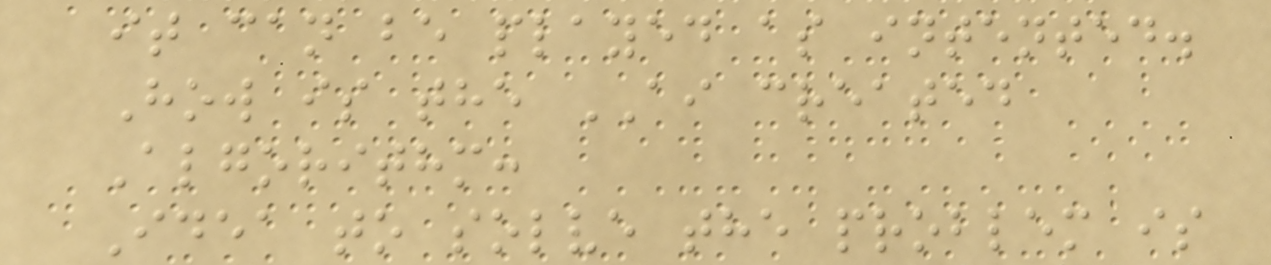it can be played as intented.
How is the AI created
Algorithm:
Idea to solve the problem is
